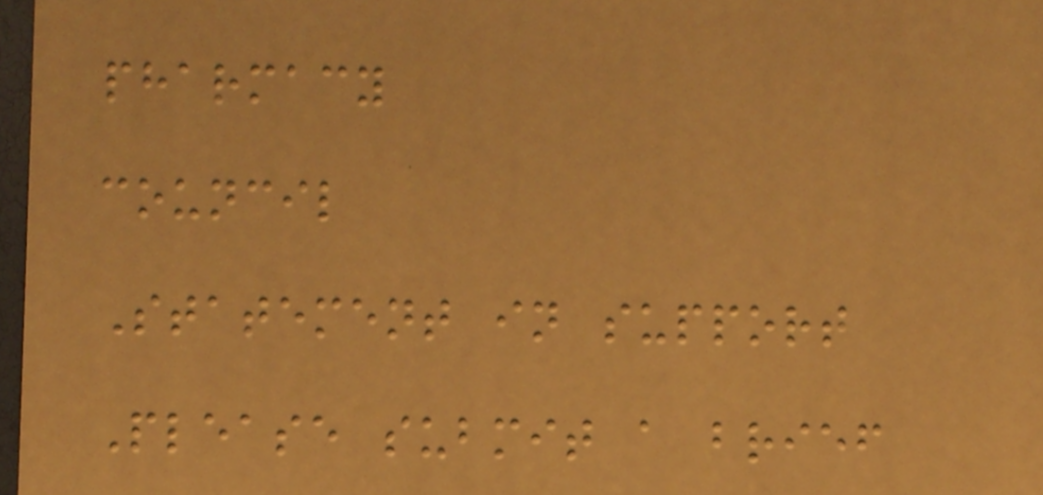pharmacy
council
Statement in support
Please submit a brief
